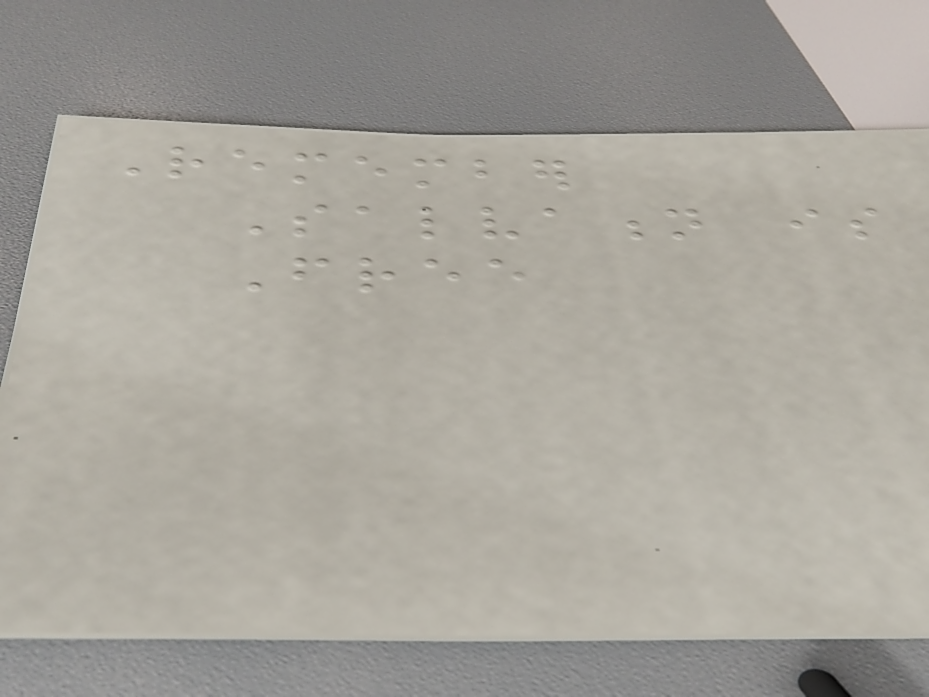Remember
Salvation is
Free
